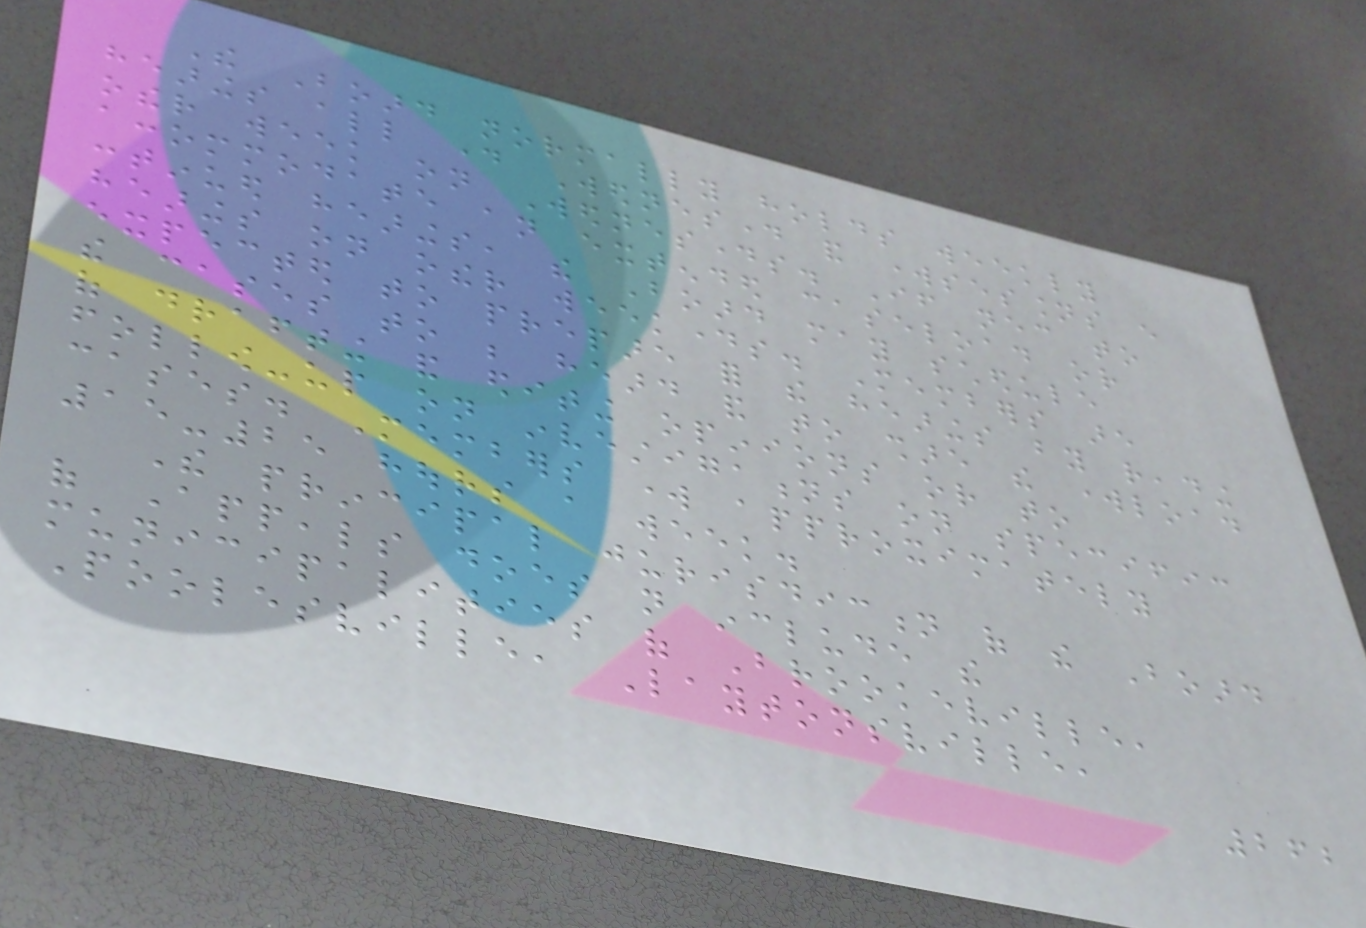The Board normally holds weekly
hearings all day Wednesday and worksessions every
other week on Wednesdays. If necessary to
accommodate an extended caseload or
continued hearings, the Board may schedule
hearings on other weekdays. Members are
expected to prepare for the hearings by reading
the cases to be heard and to share the workload
of drafting and editing opinions or to
follow-up on investigations on specific
cases. Members work approximately
15-25 hours a week.
The principal jurisdiction of the Board
of Appeals does not include the
municipalities of Brookeville,
Poolesville, Laytonsville,
262
